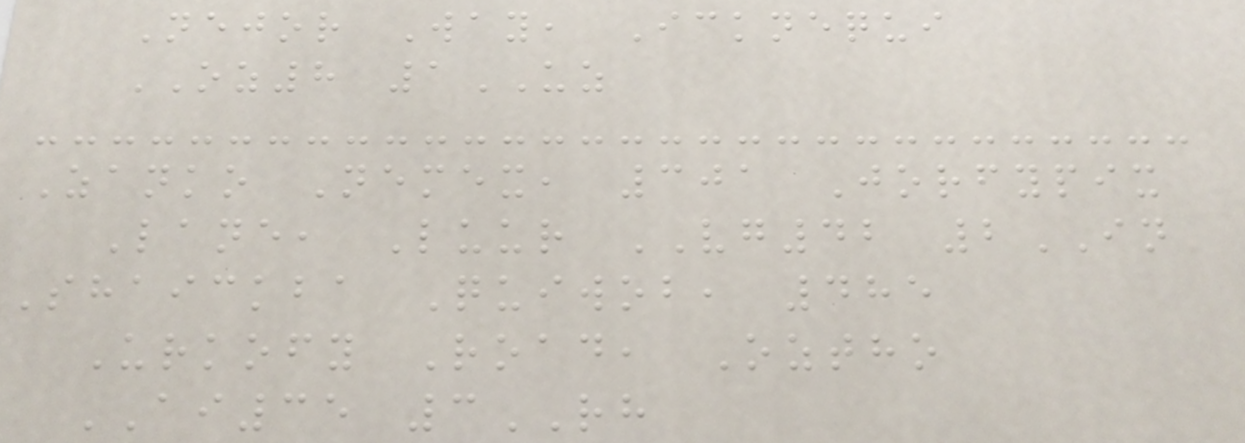Nejor Way, Icknequi
OZ8 1UZ
Zanko Nemex, 301 Jorfypix
Lane, Luur VG42 2IN
Shaickba Quiwob, 485
Urkofy Road, Oztho
AI35 3RH
